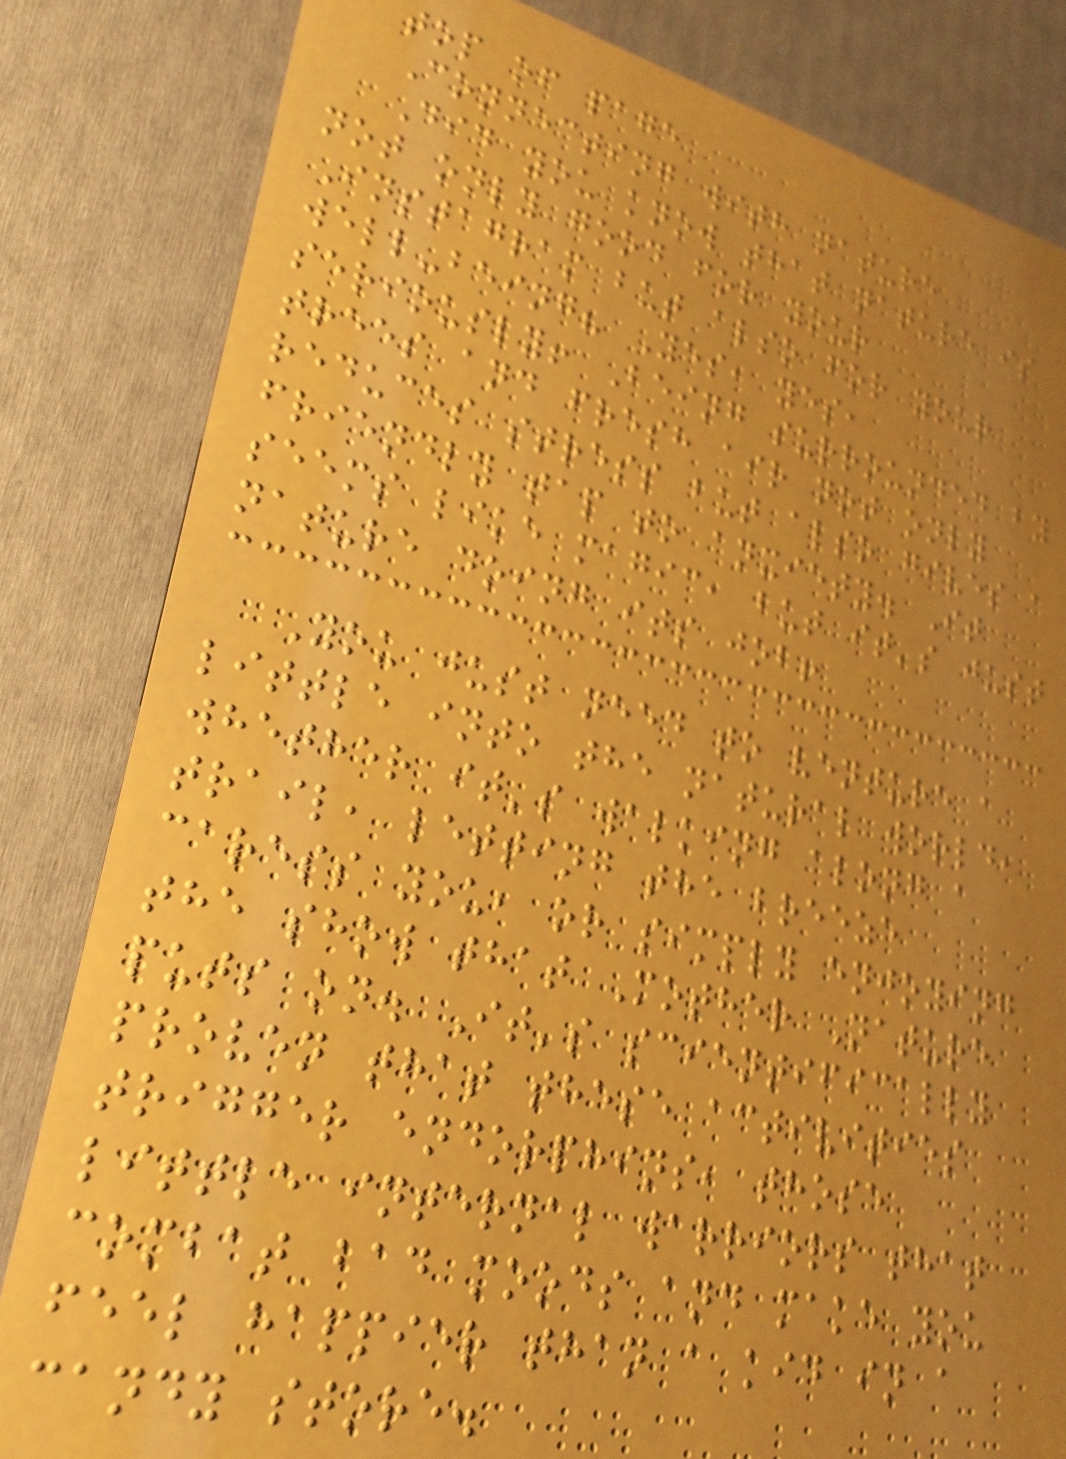top of page
Connecting with nature
Did you know that nature is
not only good for your
Instagram but also for your
well-being? Yes, yes,
seriously! Being surrounded by
trees and fresh air not only
reduces stress but also gives a
friendly tap to anxiety. It
seems like magic, but it's just
nature doing its job!
You just need to venture a
little into the natural world,
whether it's walking along a
trail, letting the breeze
caress you, or simply enjoying
the show that Mother Nature
puts on. It's scientifically
proven that these activities
trigger endorphins, those
little internal warriors that
combat bad moods and make you
feel happier than a kid in a
candy store.
